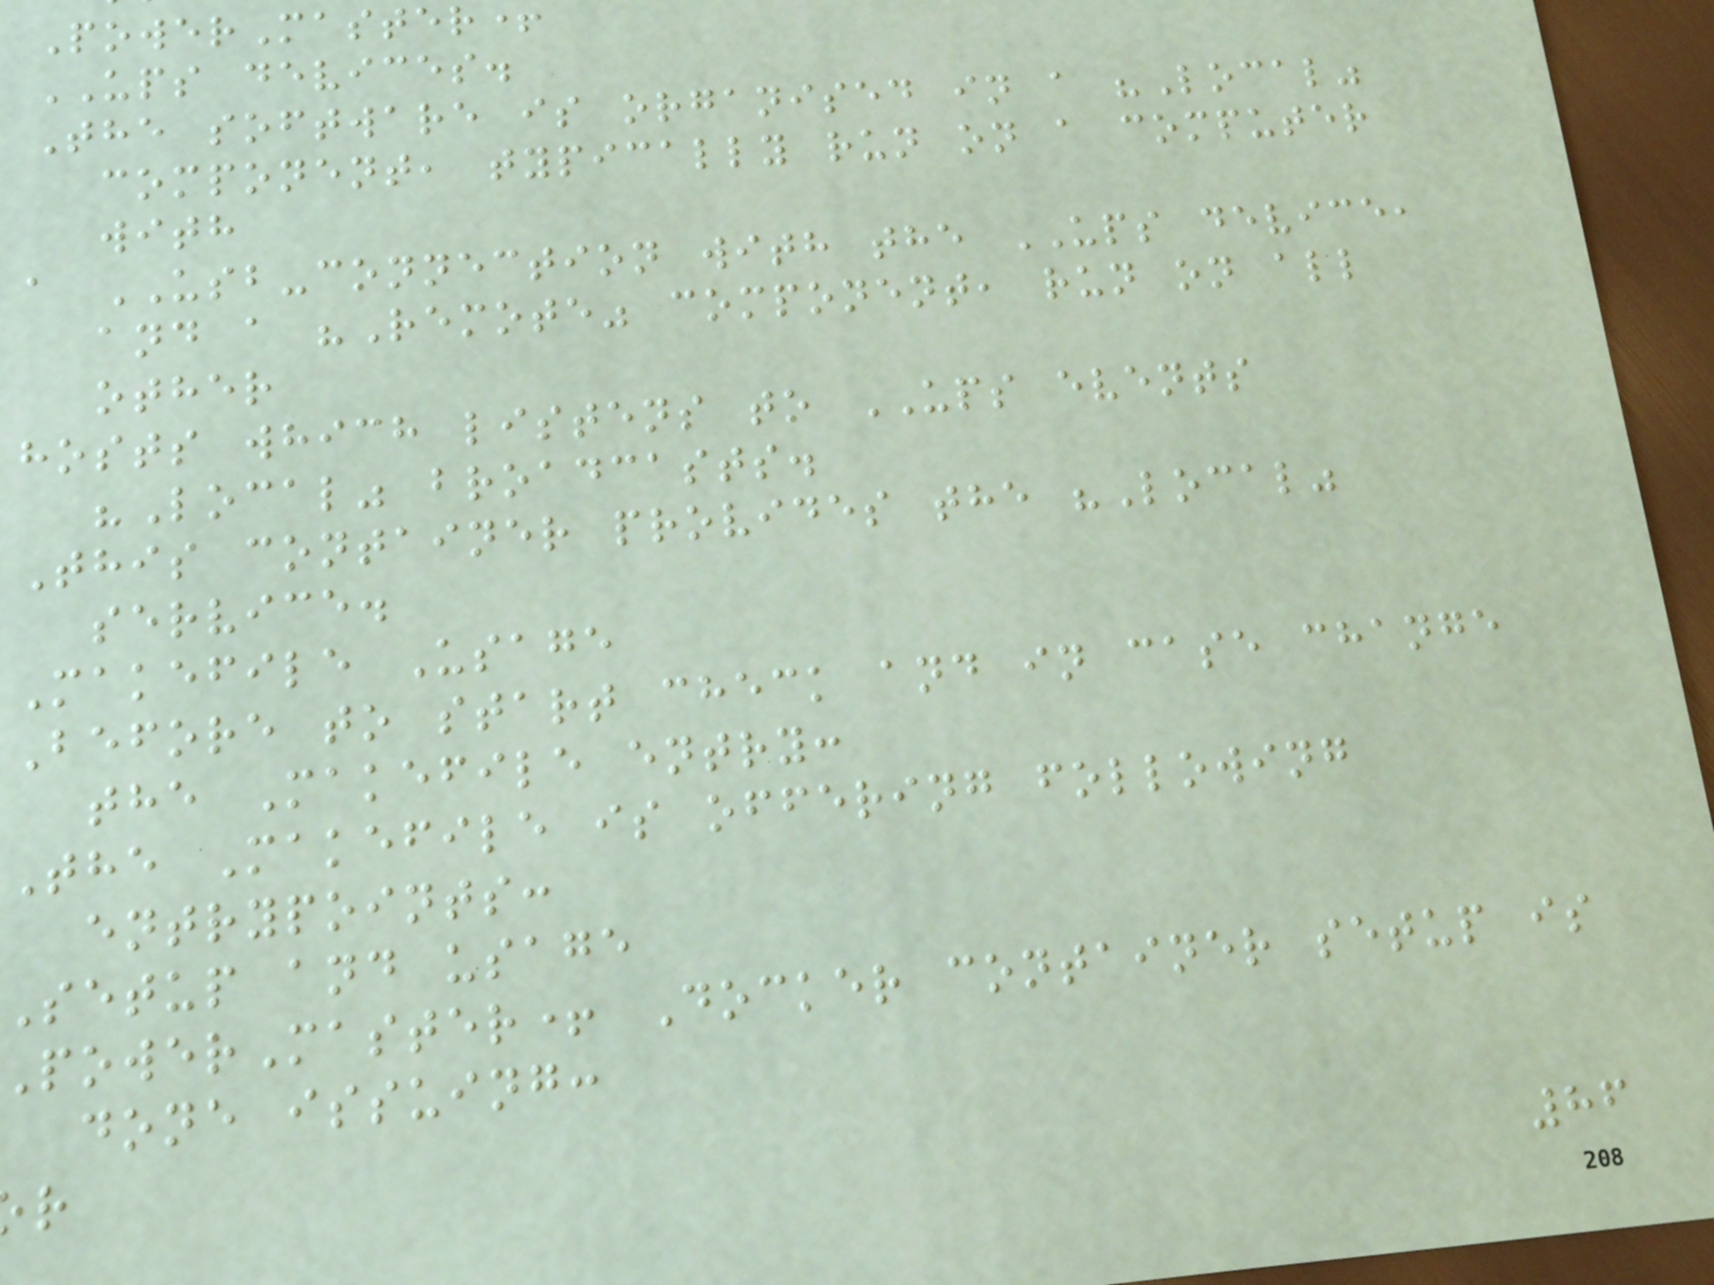PowerMaster+
UPS devices.
The software is organised in a "Local"
component, typically run on a computer
with
a USB-connection with the UPS device,
and a "Remote" component, run on all
other
hosts which listens to UPS events
"Local" broadcasts.
This container provides the "Local"
service.
Makefile Usage
Before to start check and in case change
the Makefile entry:
The Makefile is offering following
entrypoints:
Setup and usage
owerMaster+ Docker container setup is
done issuing:
86
